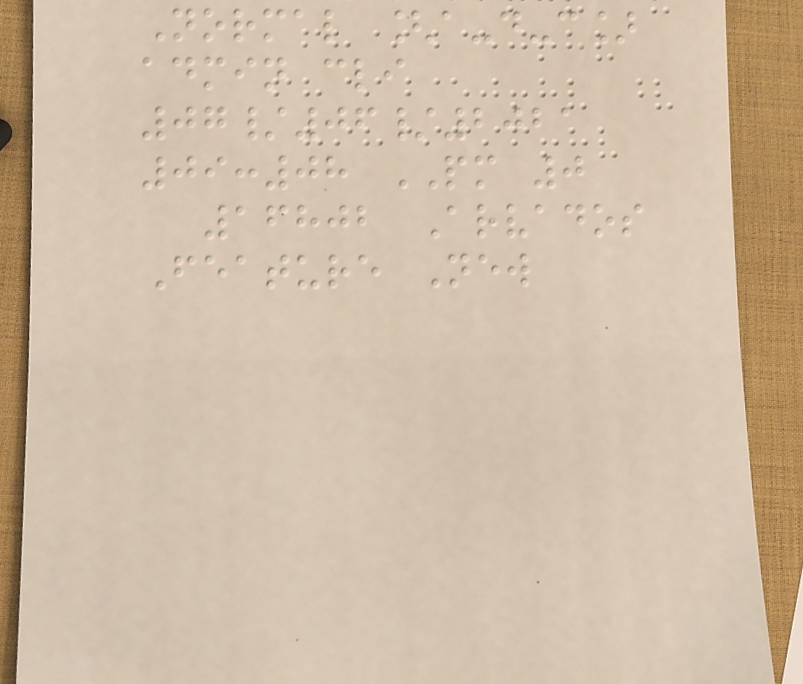Normal [a-d-c]
admin cli
07/06/2021
09:08 PM 0
16802 Arvados
Feature New
